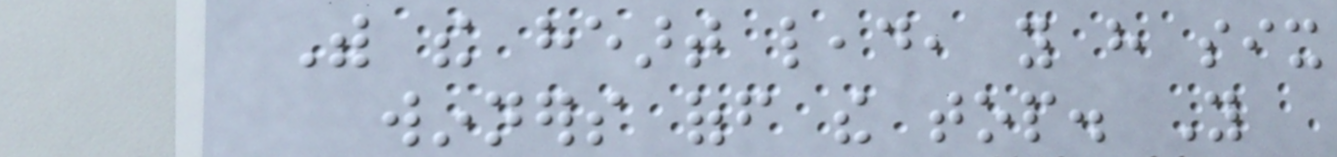With the heart lead, you have six
winners off the top. You
